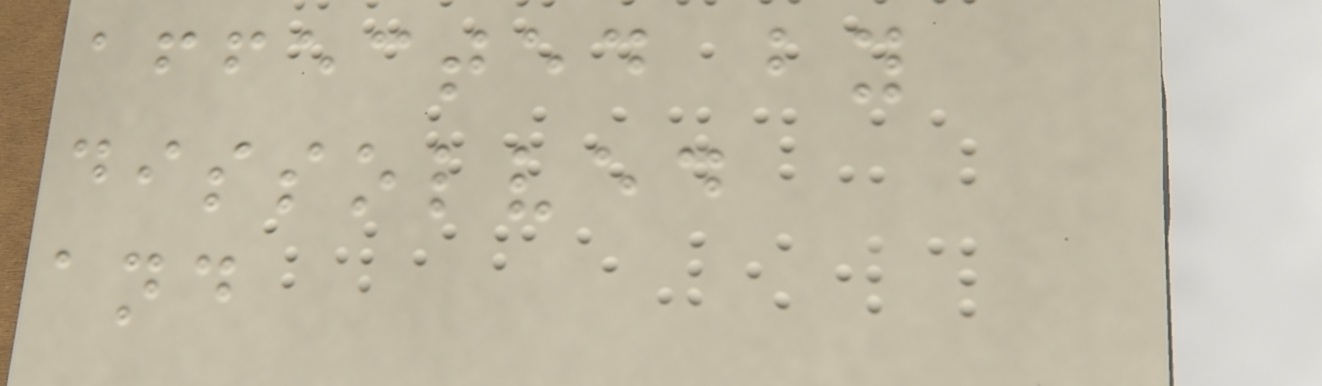affected by
dissolved
and
